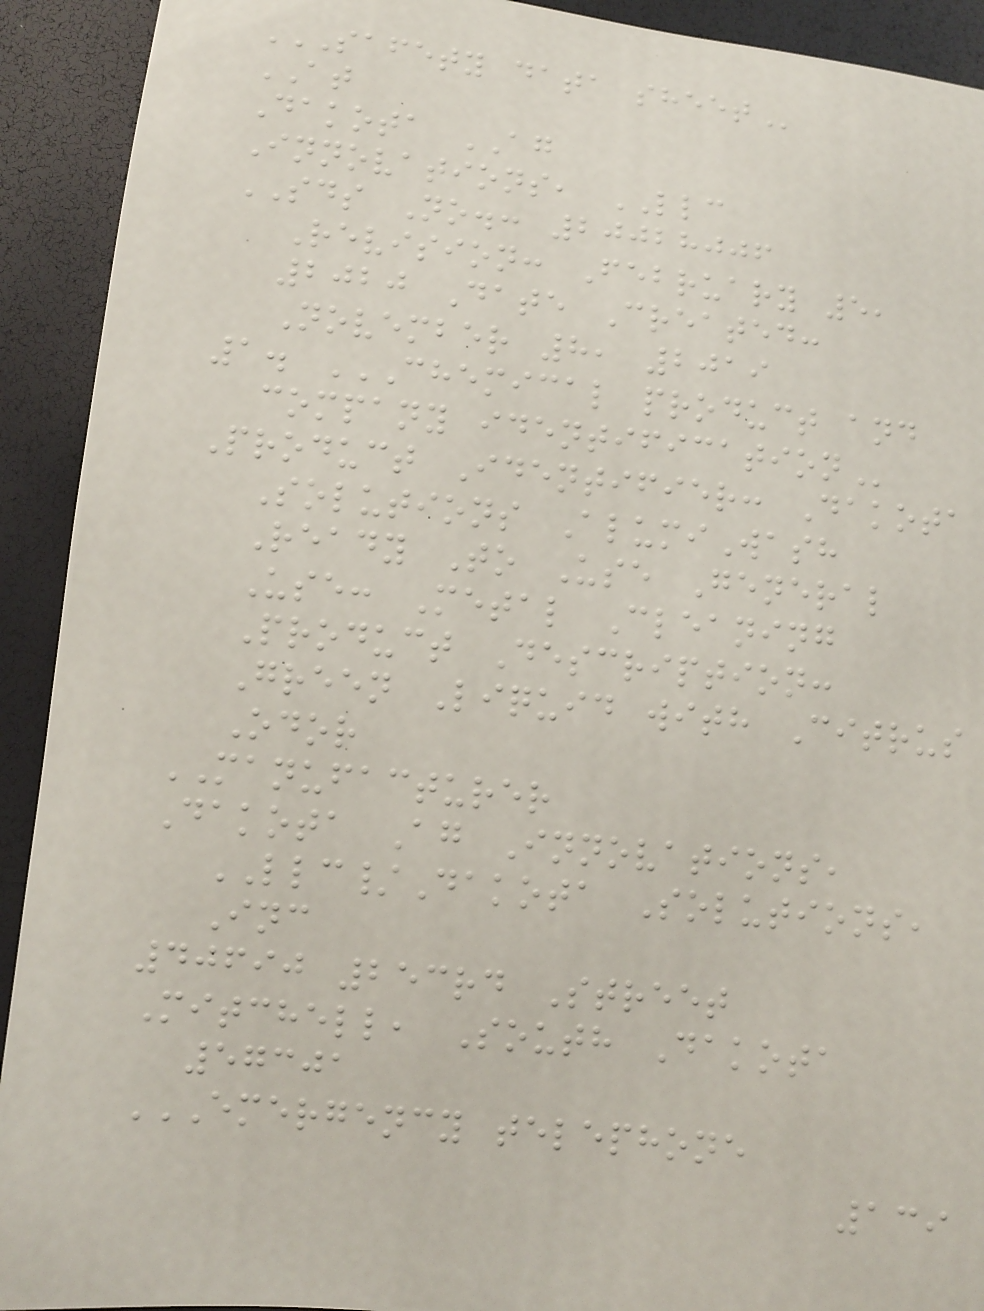SAFETY DATA SHEET
AT
Dakota AG
Innovations, LLC
SDS No.: 20028006
Revision: February 5,
2020 Date Created:
November 8, 2019
1. CHEMICAL PRODUCT AND
COMPANY IDENTIFICATION
Product Identifier: Dakota
Solutions AlumiWash
Ready To Use General
Use: Metal Cleaning
Product Description:
Green Liquid with Citrus
Odor
MANUFACTURER
Dakota Ag Innovations,
LLC/Dakota Solutions,
Inc
40690 253rd Street
Mitchell, South Dakota
57301
EMERGENCY TELEPHONE
139
